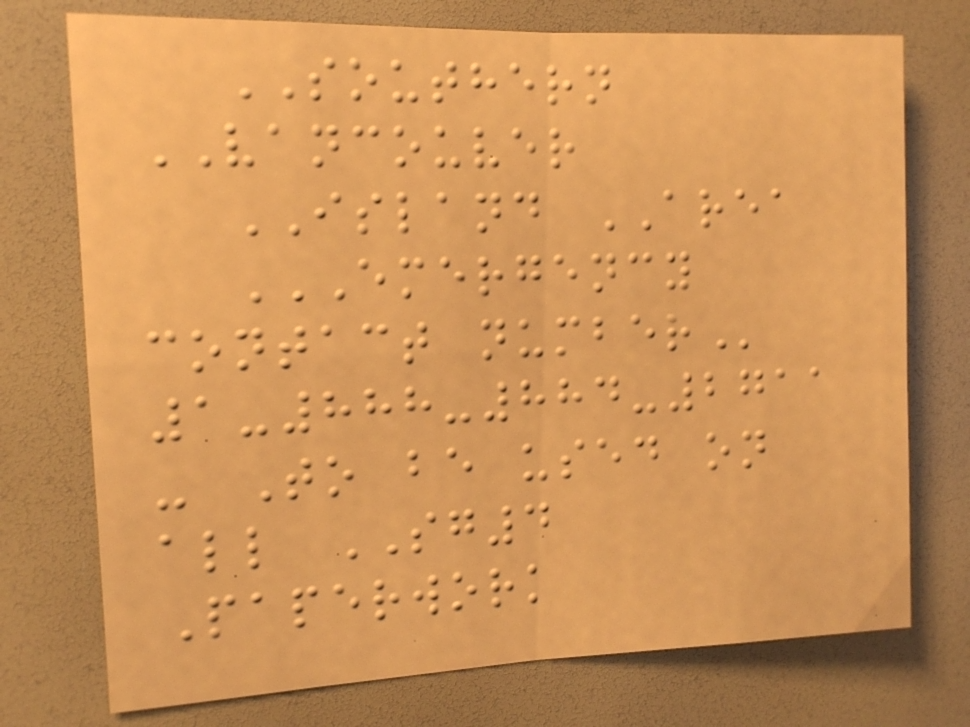SOUTHERN
VANCOUVER
ISLAND AREA
EMERGENCY
CONTACT NUMBER
1-888-884-2711
- To be used on
all SG4
Paperwork
